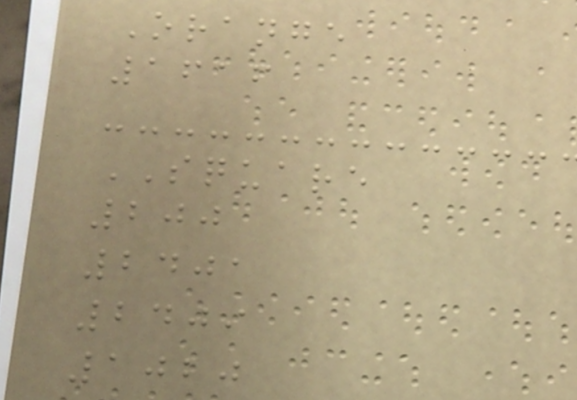Orange
1616
SQUARE
200
2401
2409
1020
